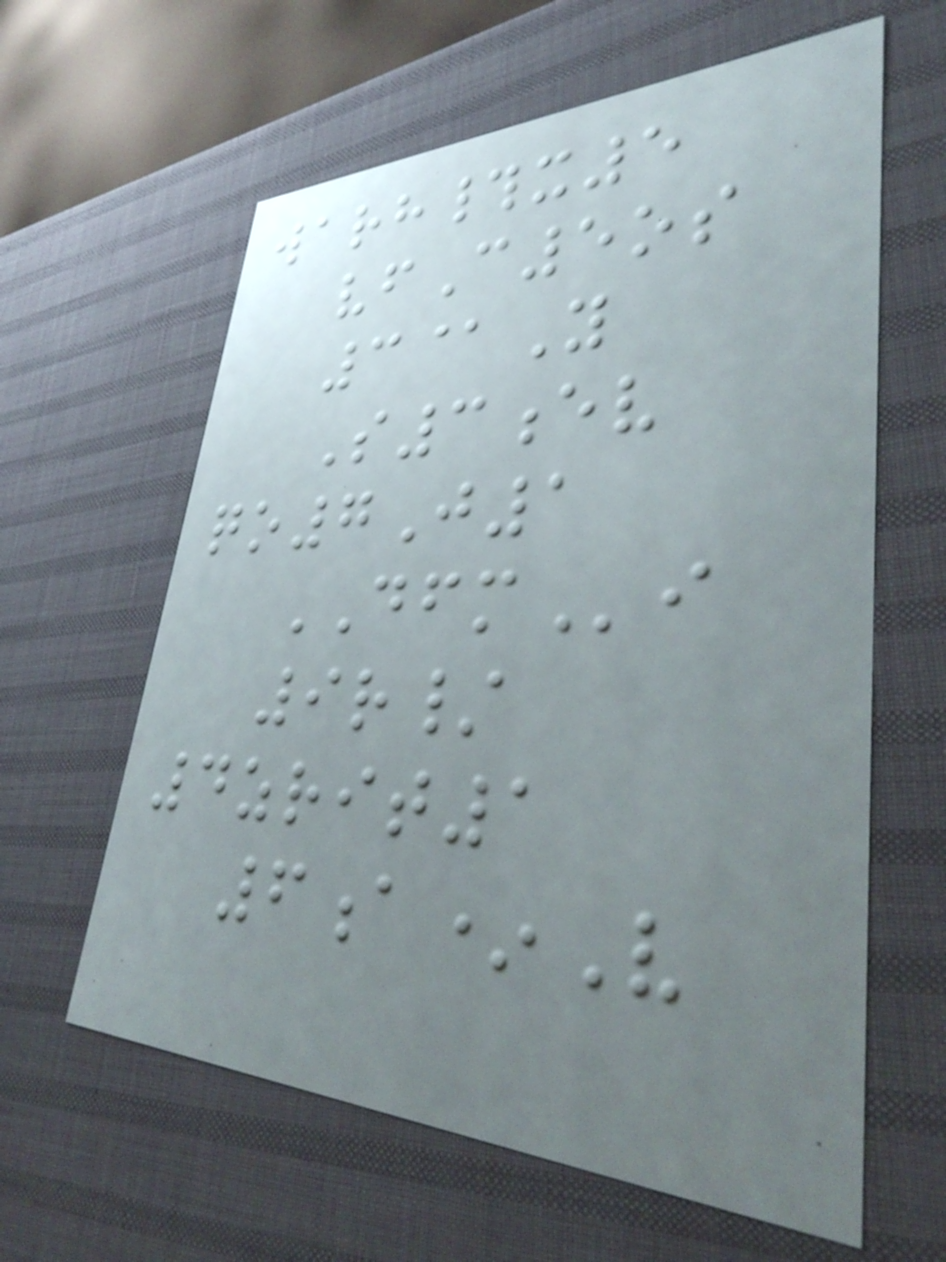warh#x5
vfC5os
3@Y
S3ev
qo7J1
DFMi
9r/
4zrit1
6a*V
